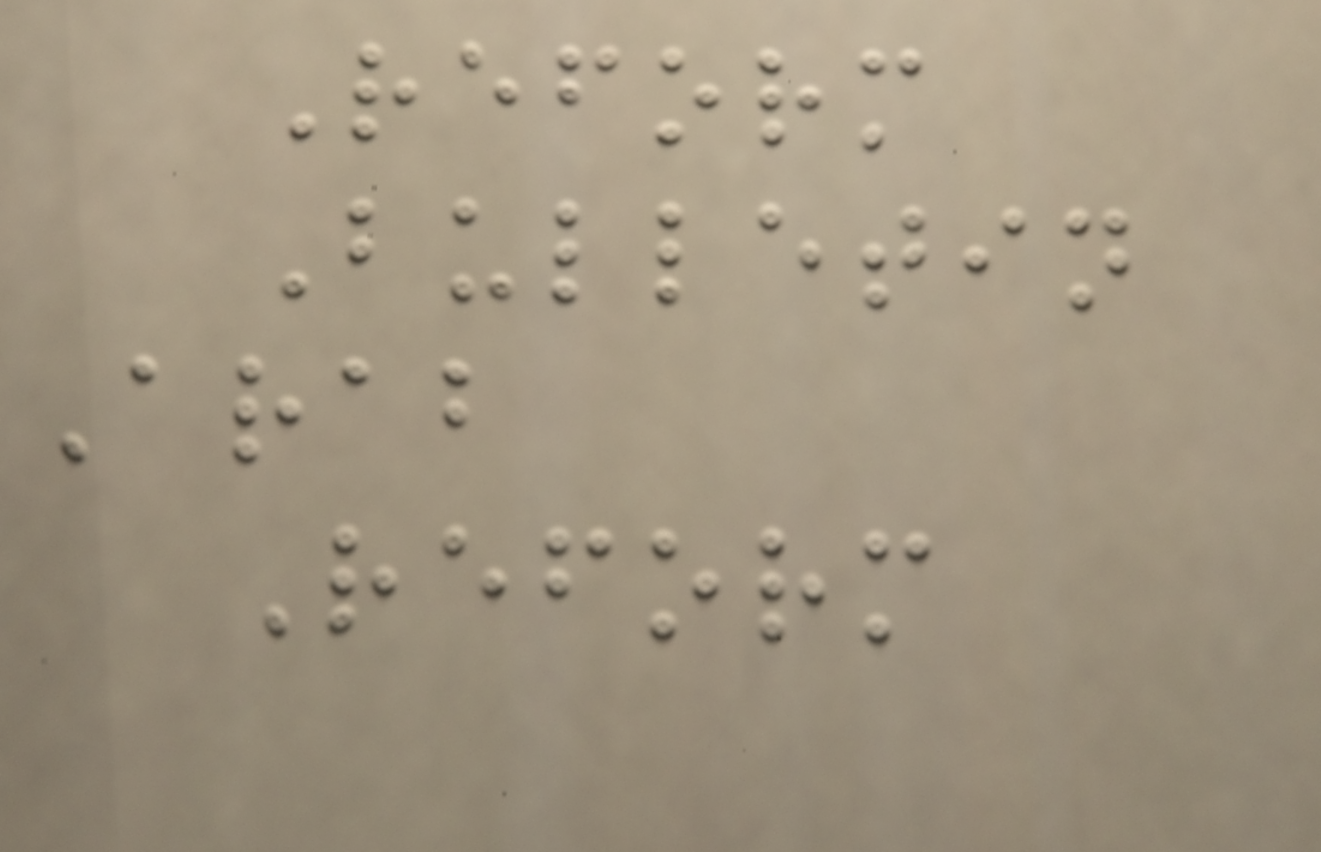Reform
Bulletin
Arab
Reform
